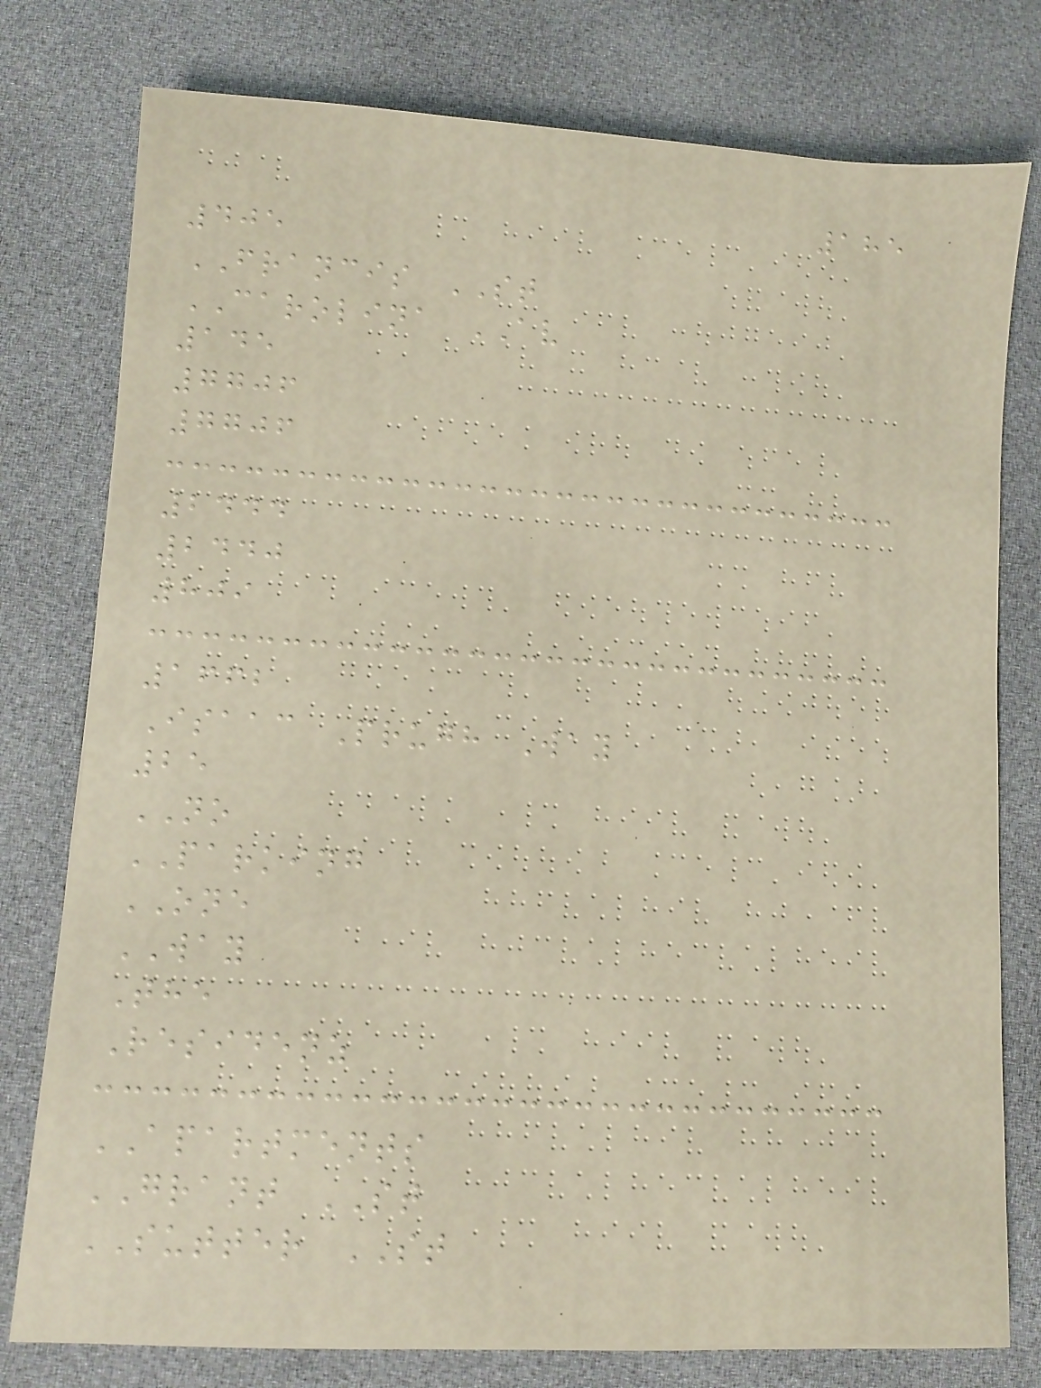185
405
FRANCIS ST
CAROLINA AV
145
7706
7706
2444
2440
809
1662
Isaac Prugh Way
25
NO
PARKING
ONE
WAY
The
Residenz
APARTMENTS
GRANT ST
SUTTER ST
